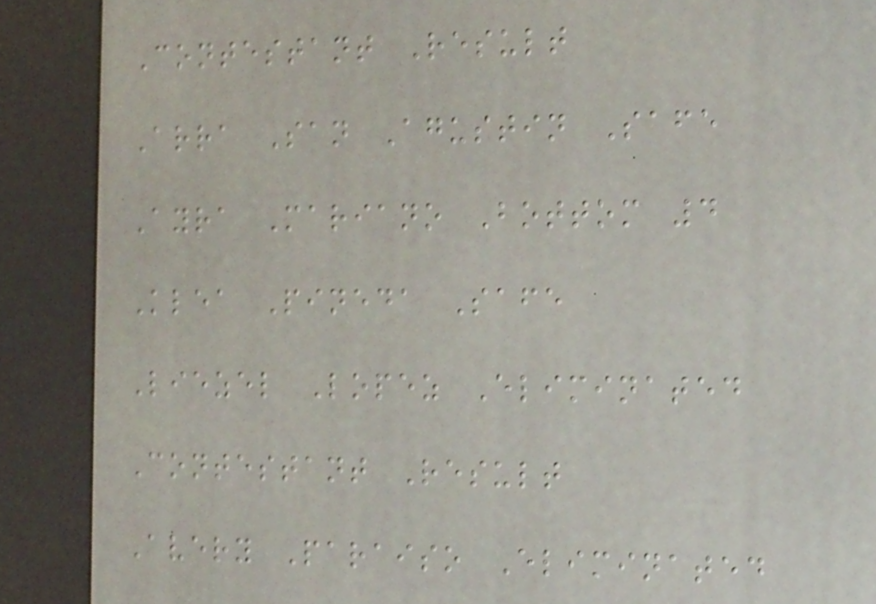Contestant Result
Arra San Agustin Safe
Ayra Mariano Bottom 4
Klea Pineda Safe
Liezel Lopez Eliminated
Contestant Result
Avery Paraiso Eliminated
